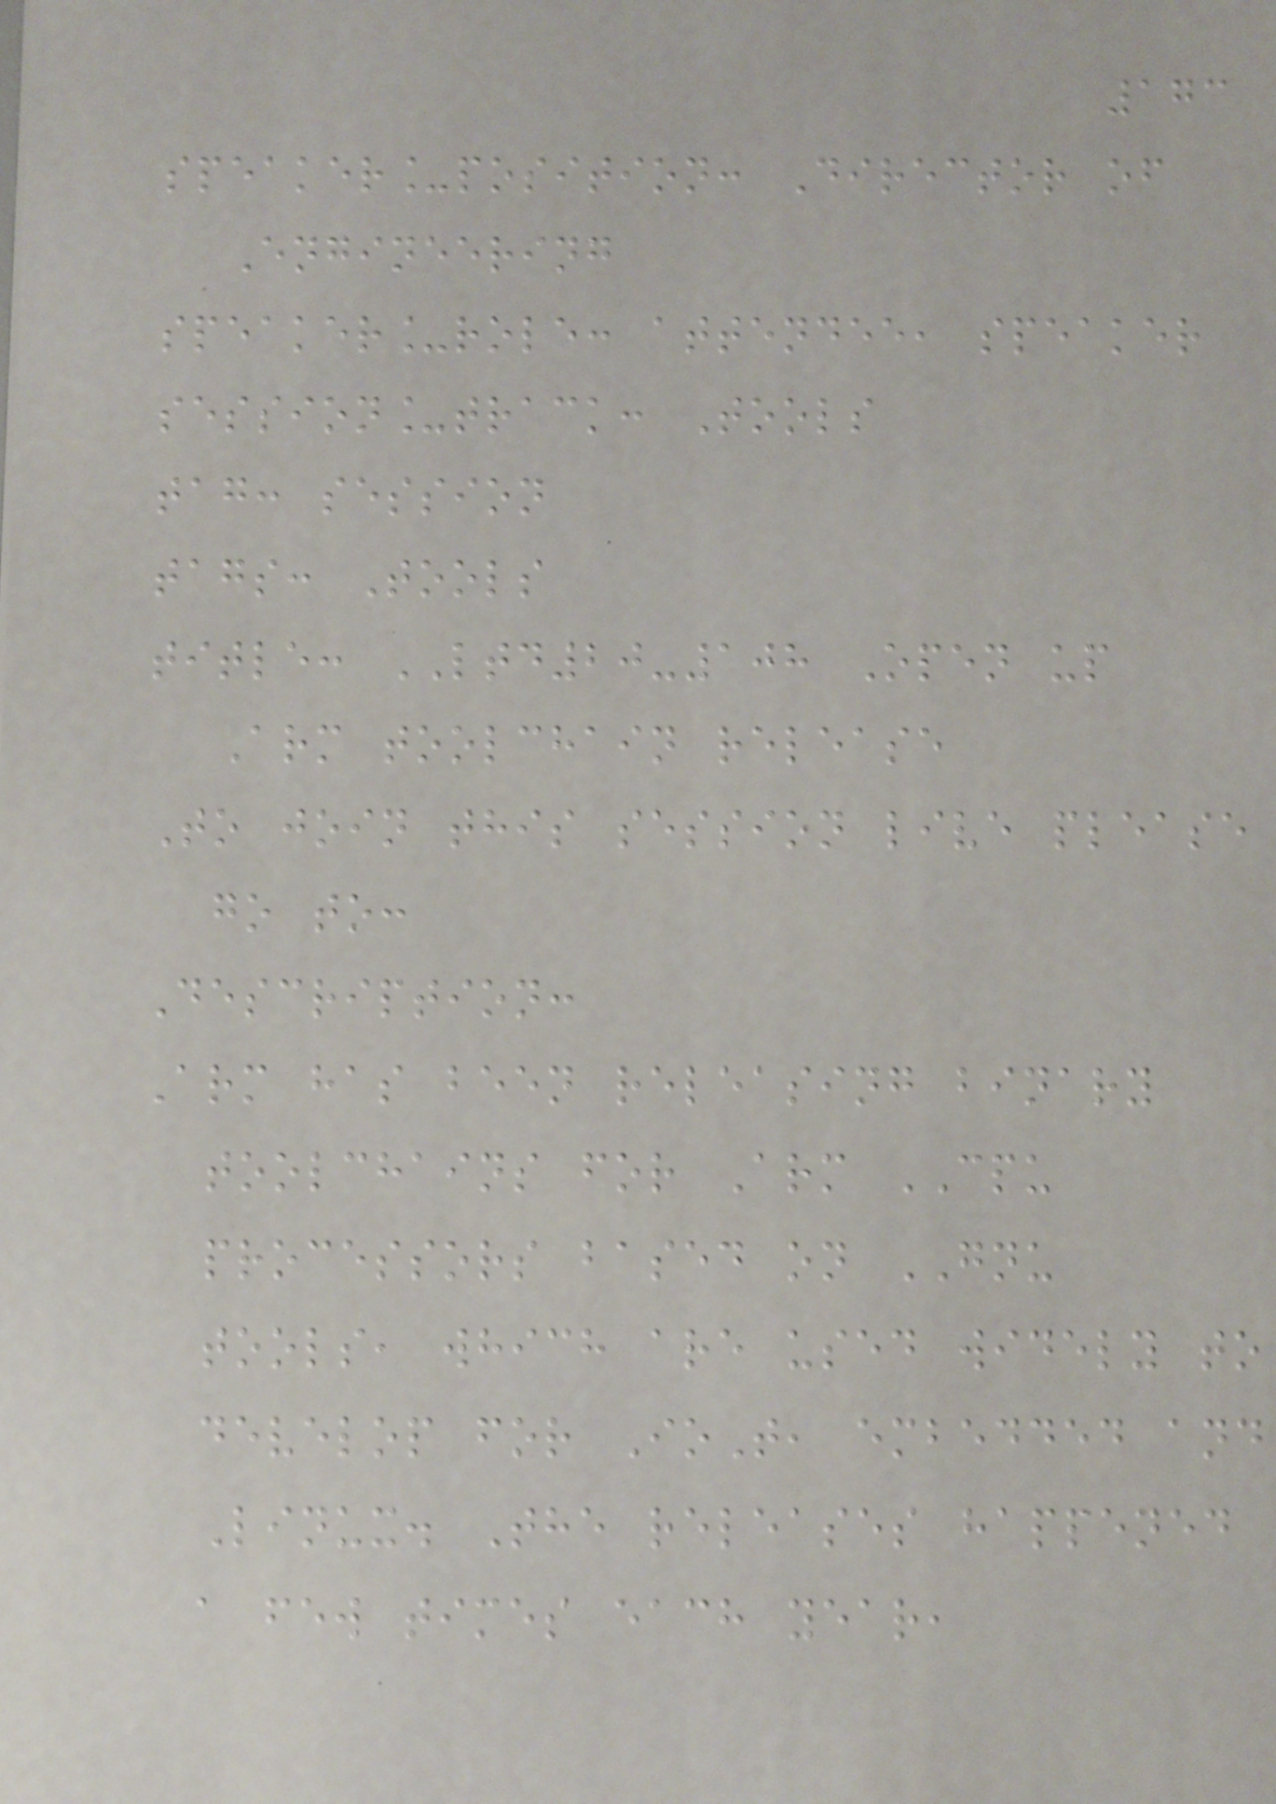173
speaker_position: Director of
Engineering
speaker_role: attendee, speaker
session_track: Tools
tag: session
tags: Tools
title: LTD20-108 Open up
Arm toolchain release
To join this session live please
go to:
Description:
Arm has been releasing binary
toolchains for Arm CPU
processors based on GNU
tools, which are used widely to
develop for IoT, embedded and
Linux. The releases happened
a few times each year,
